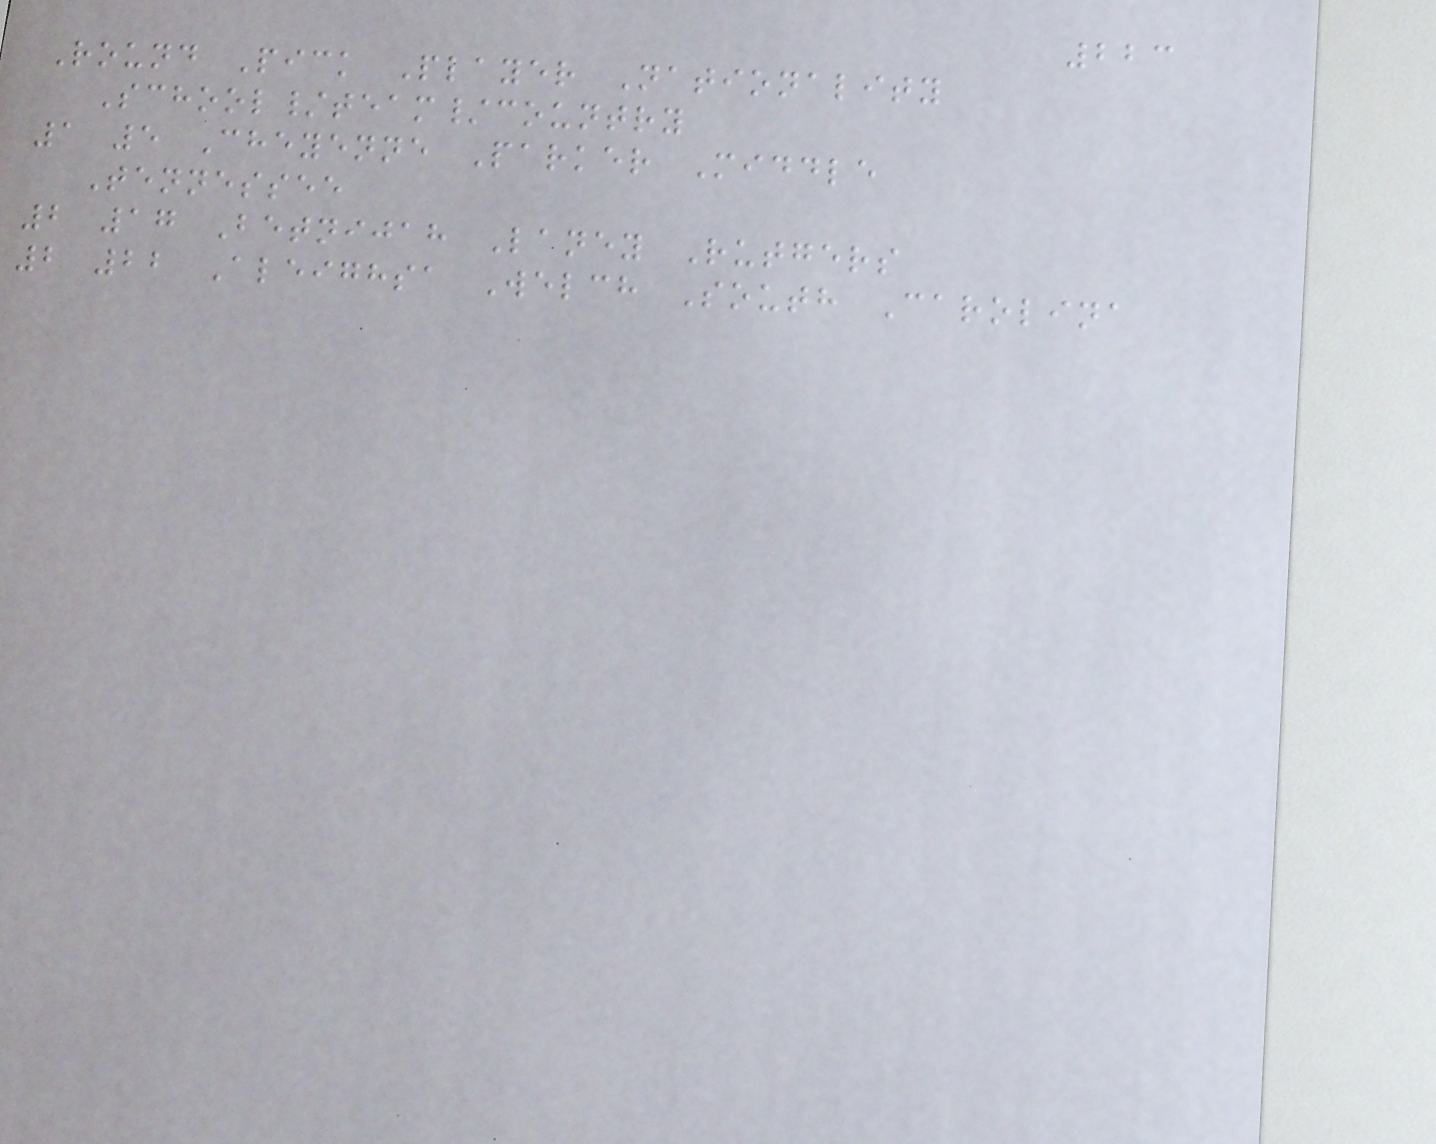223
Round Pick Player Nationality
School/team/country
1 5 Cheyenne Parker Middle
Tennessee
2 17 Betnijah Laney Rutgers
2 22 Aleighsa Welch South Carolina
